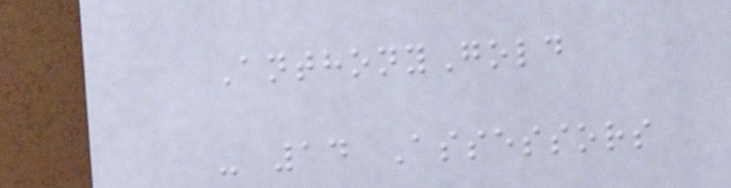AnthonyGold
- 14 Assessors
